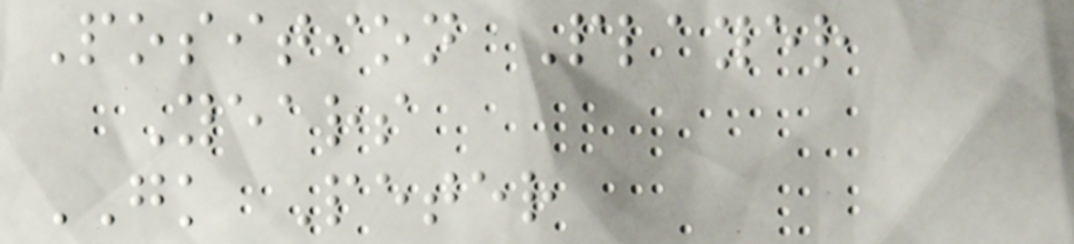Position Player
Years
GK Peter
